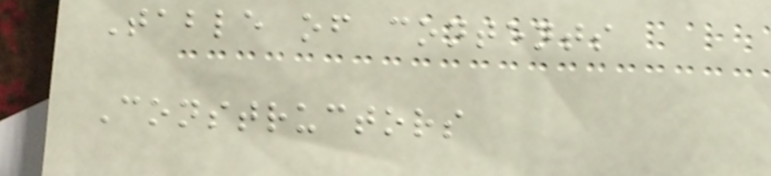Table of contents
Constructors
